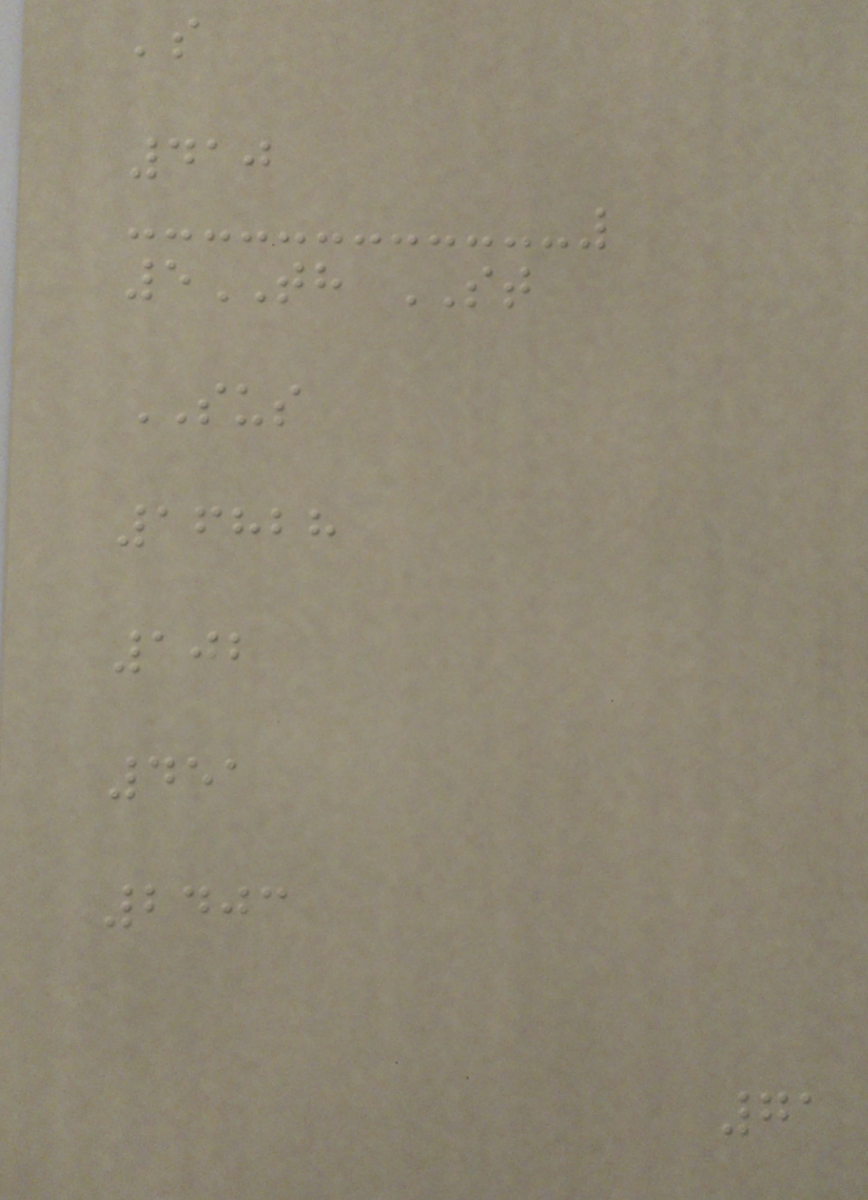's
410
5TH ST
SUS
16828
102
451
2403
71
